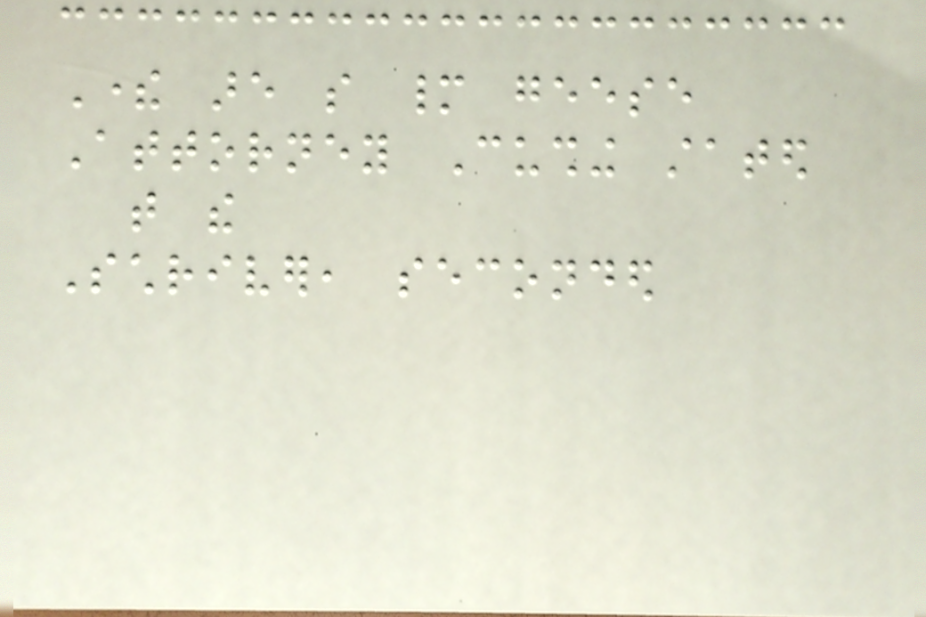There are so many geese
Attorney Cushing stated
that the
Schriver, seconded
